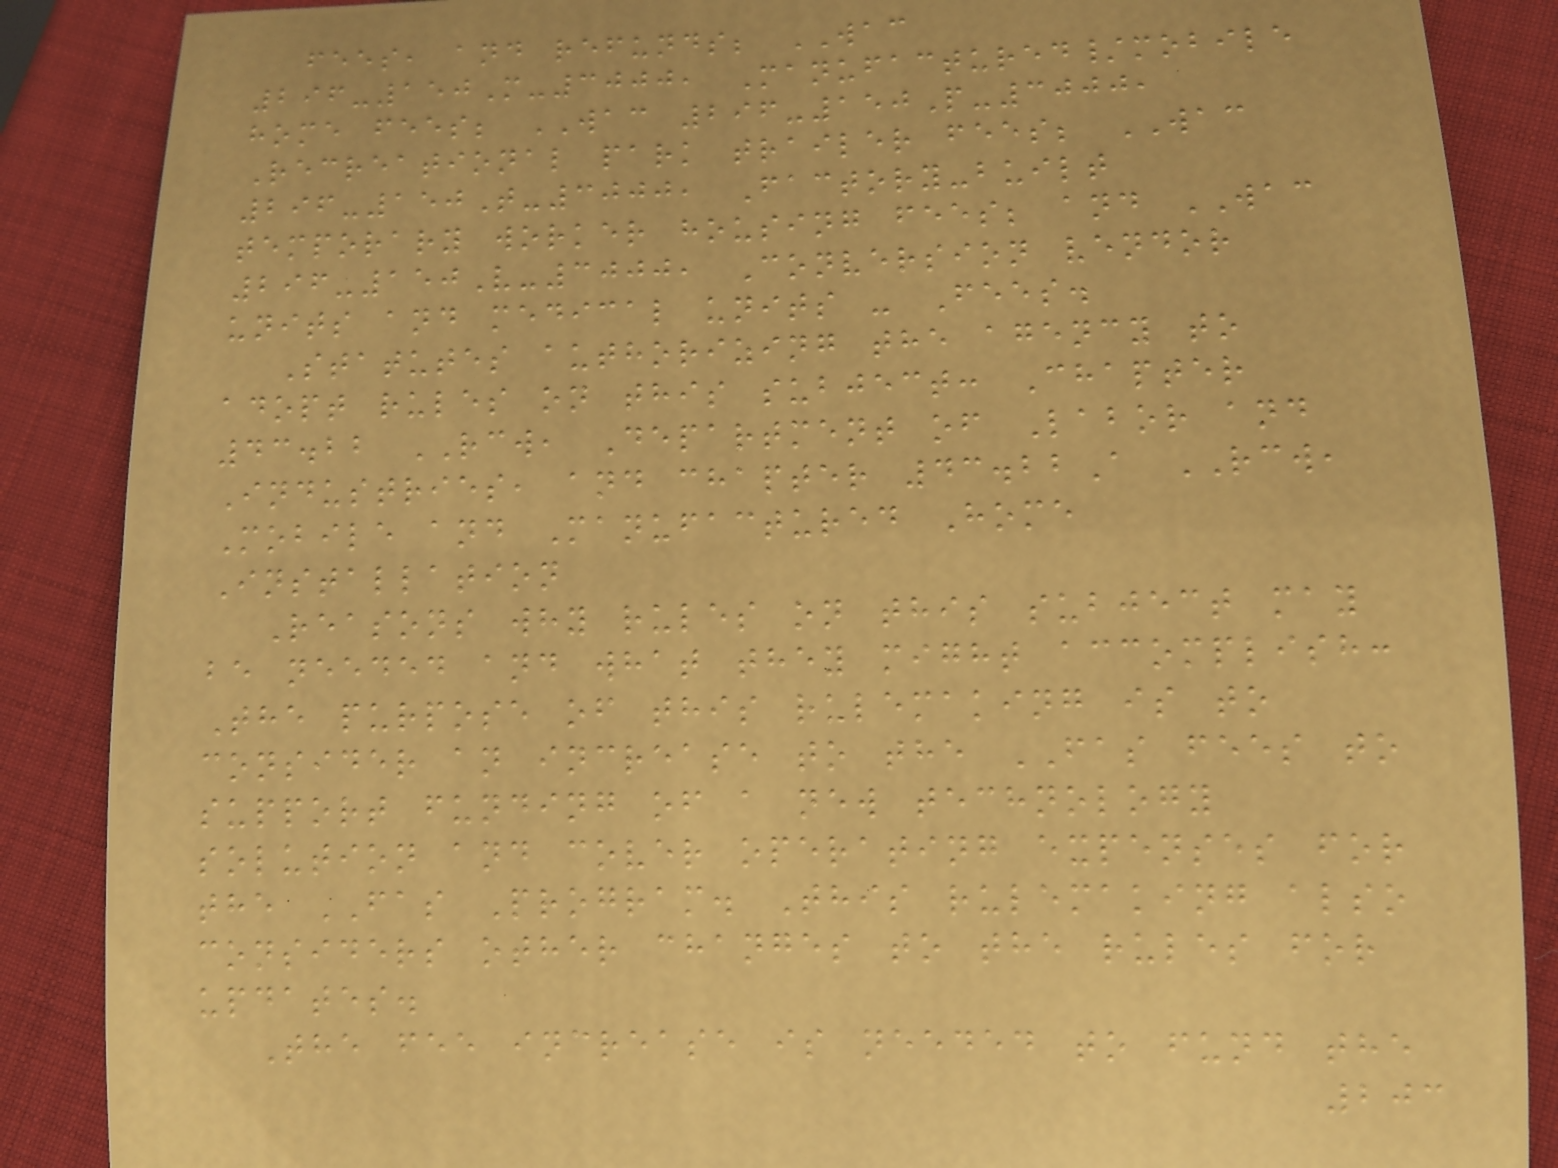fees, and refunds; WAC
296-150M-3000, Manufactured/mobile
home fees; WAC 296-150P-3000,
Recreational park trailer fees; WAC
296-150T-3000, Factory-built
temporary worker housing fees; and WAC
296-150V-3000, Conversion vendor
units and medical units - Fees.
Statutes authorizing the agency to
adopt rules on this subject: Chapter
43.22 RCW, Department of Labor and
Industries, and chapter 43.22A RCW,
Mobile and Manufactured Home
Installation
Reasons why rules on this subject may
be needed and what they might accomplish:
The purpose of this rulemaking is to
consider an increase to the FAS fees to
support funding of a new technology
solution and cover operating expenses for
the FAS Program. This rulemaking also
considers other changes to the rules for
updates.
The fee increase is needed to fund the
203
